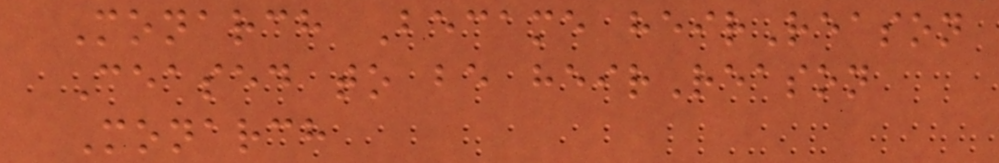Monarch Became heirReason
Ceased to be heirReason
Monarch
